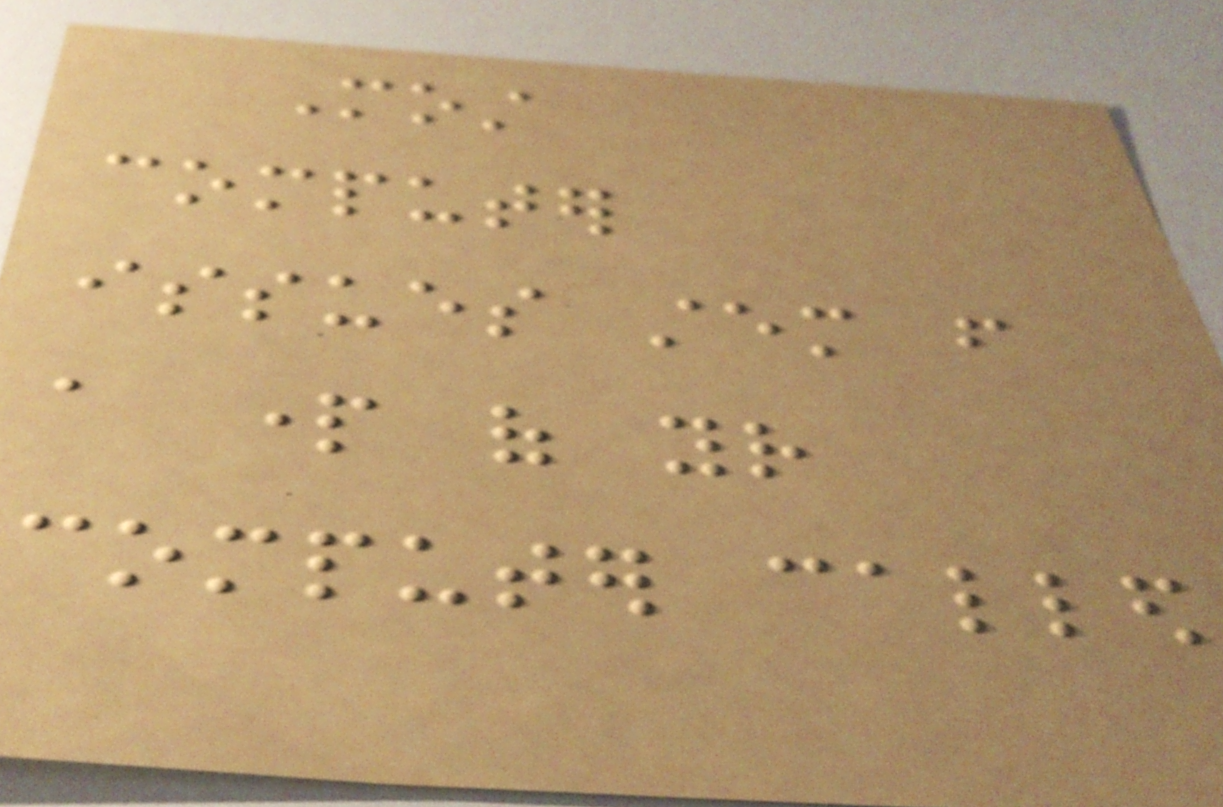Most
computer
issues stem from
a part of your
computer called
